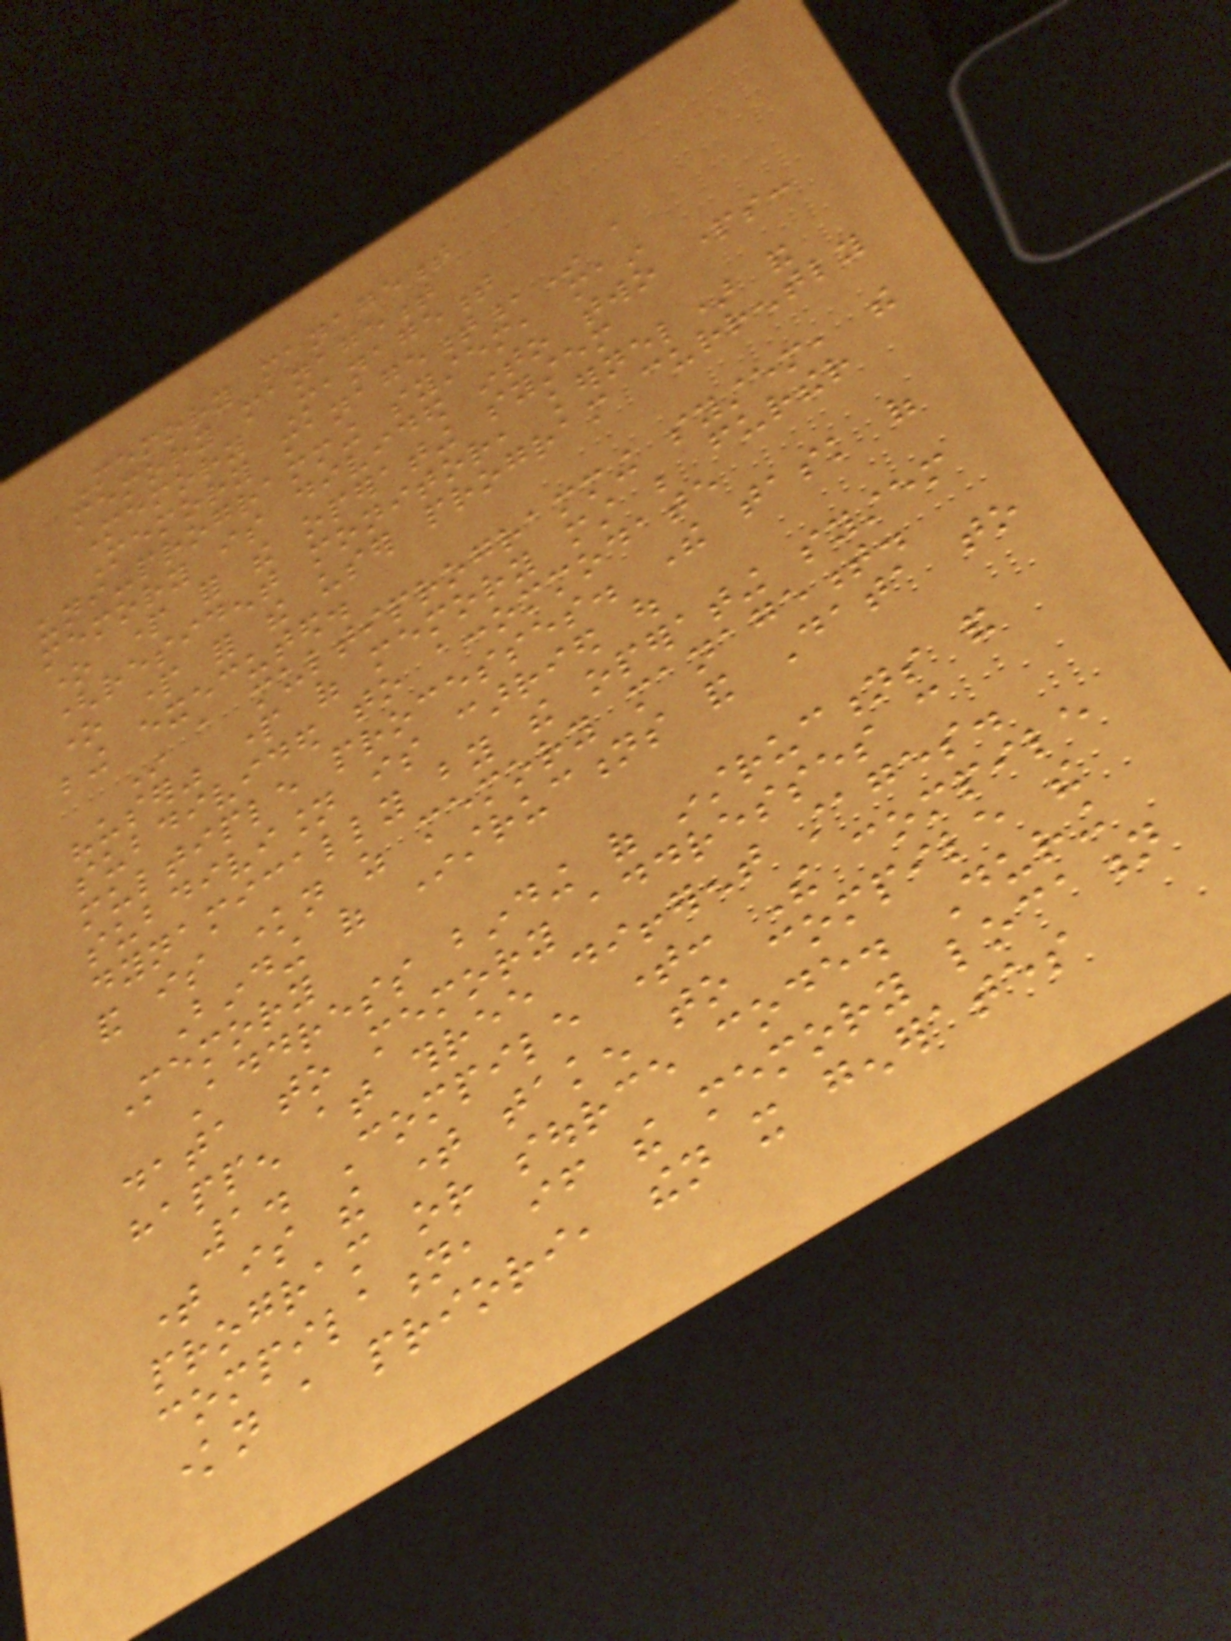Memory management
memory management
Memory Management
Memory management,In a
uni-programming system, main
memory is divided into two parts:
one part for the operating system
(resident monitor, kernel) and
one part for the user program currently
being executed.
In a multiprogramming system, the
"user" part of memory must be further
subdivided to accommodate
multiple processes. The task of
subdivision is carried out
dynamically by the operating system
and is known as memory management.
Binding of Instructions and Data to
Memory
Address binding of instructions and
data to memory addresses can
happen at three different stages.
1. Compile time: The compile
time is the time taken to compile the
program or source code. During
compilation, if the memory location
known a priori, then it generates
